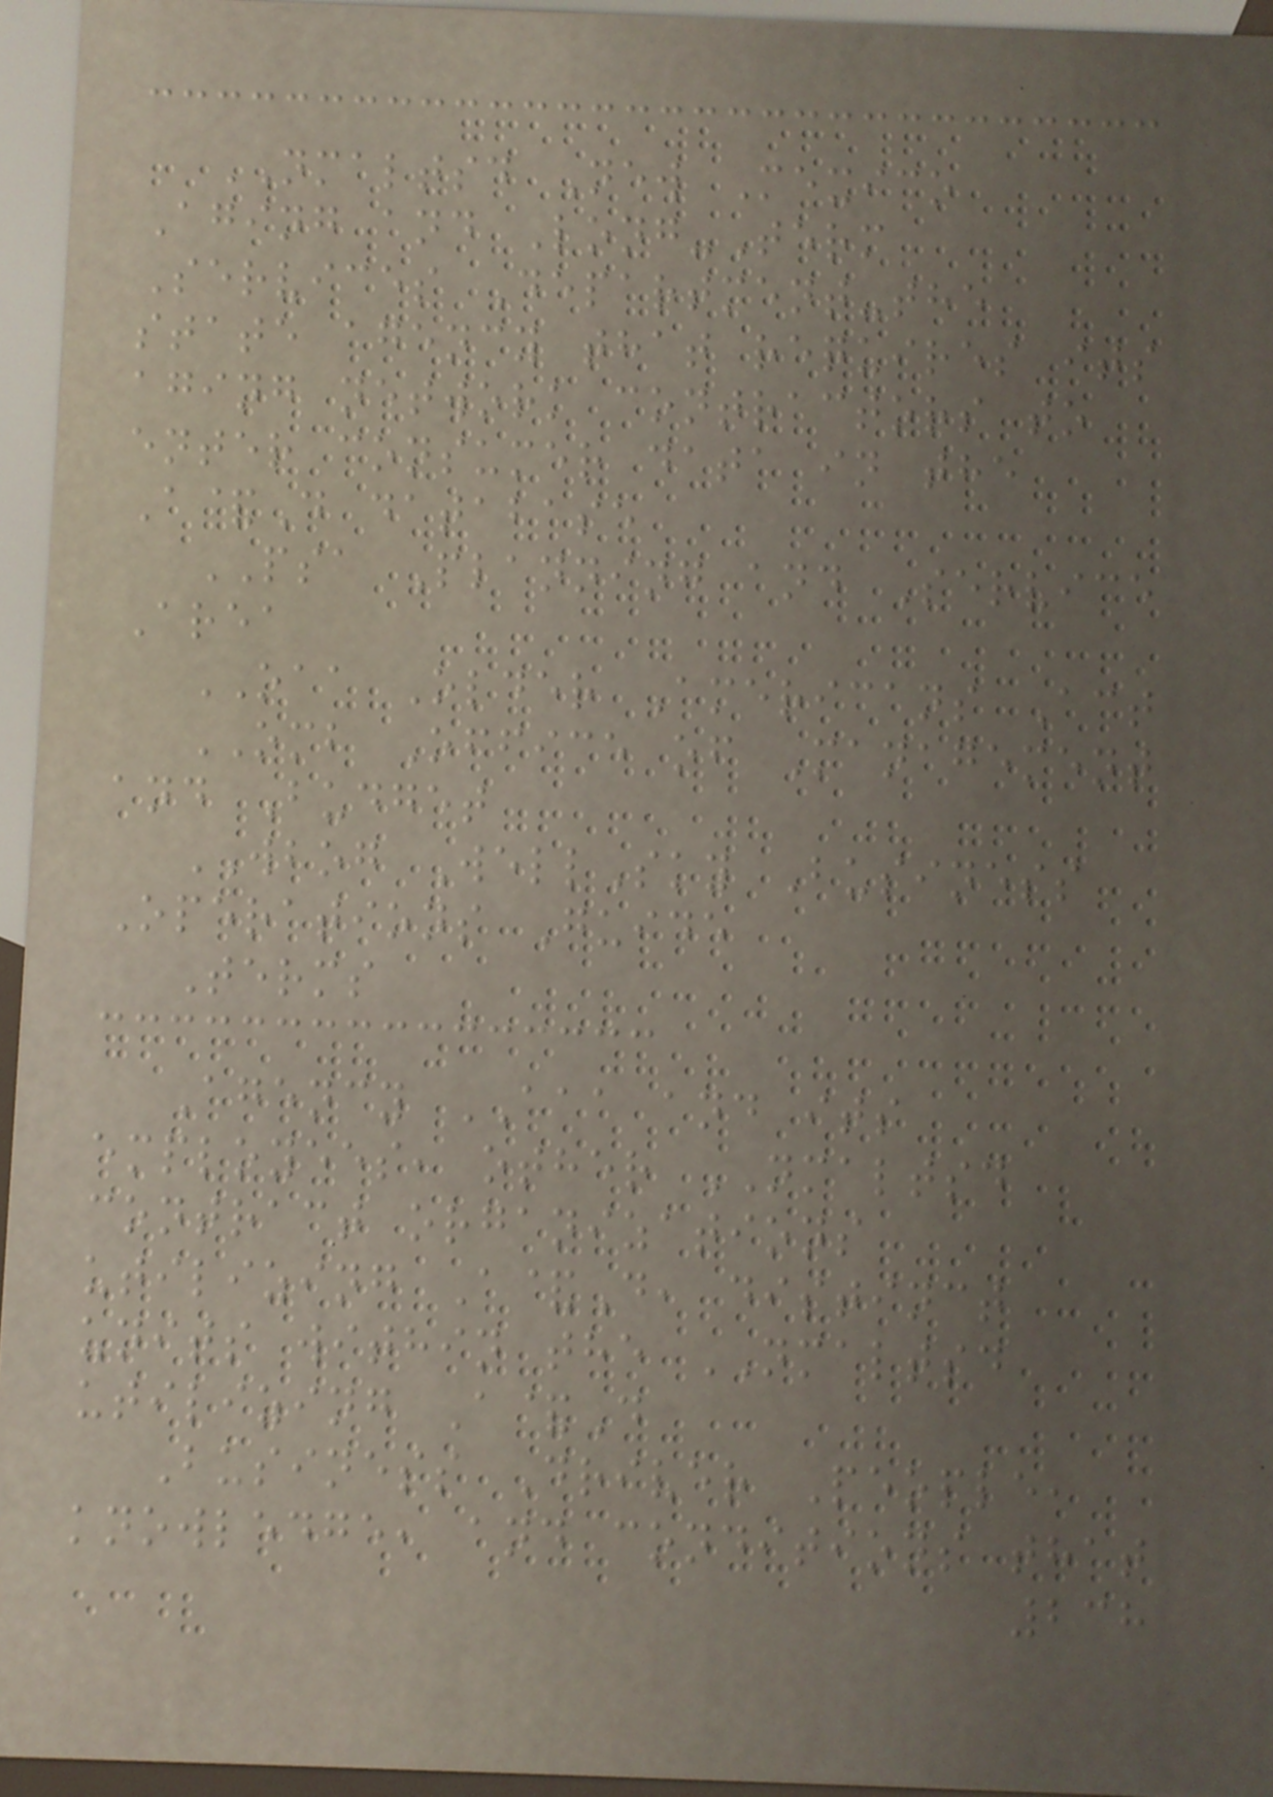NMALTSD New Mexico
Aging and Long-Term
Services Department-the
state agency that requires its
aging network contractors to
enter consumer data in the
A&D database
PSA Planning and Service
Area
OAA Older Americans Act
OMB Office of Management
and Budget
WBOG WellSky Business
Operations Guide
Terms
Agency AAA and its
employees, other NMALTSD
contract organizations
utilizing A&D, distinct
units within the NMALTSD
utilizing A&D
Business Driver People,
knowledge, and conditions that
238
